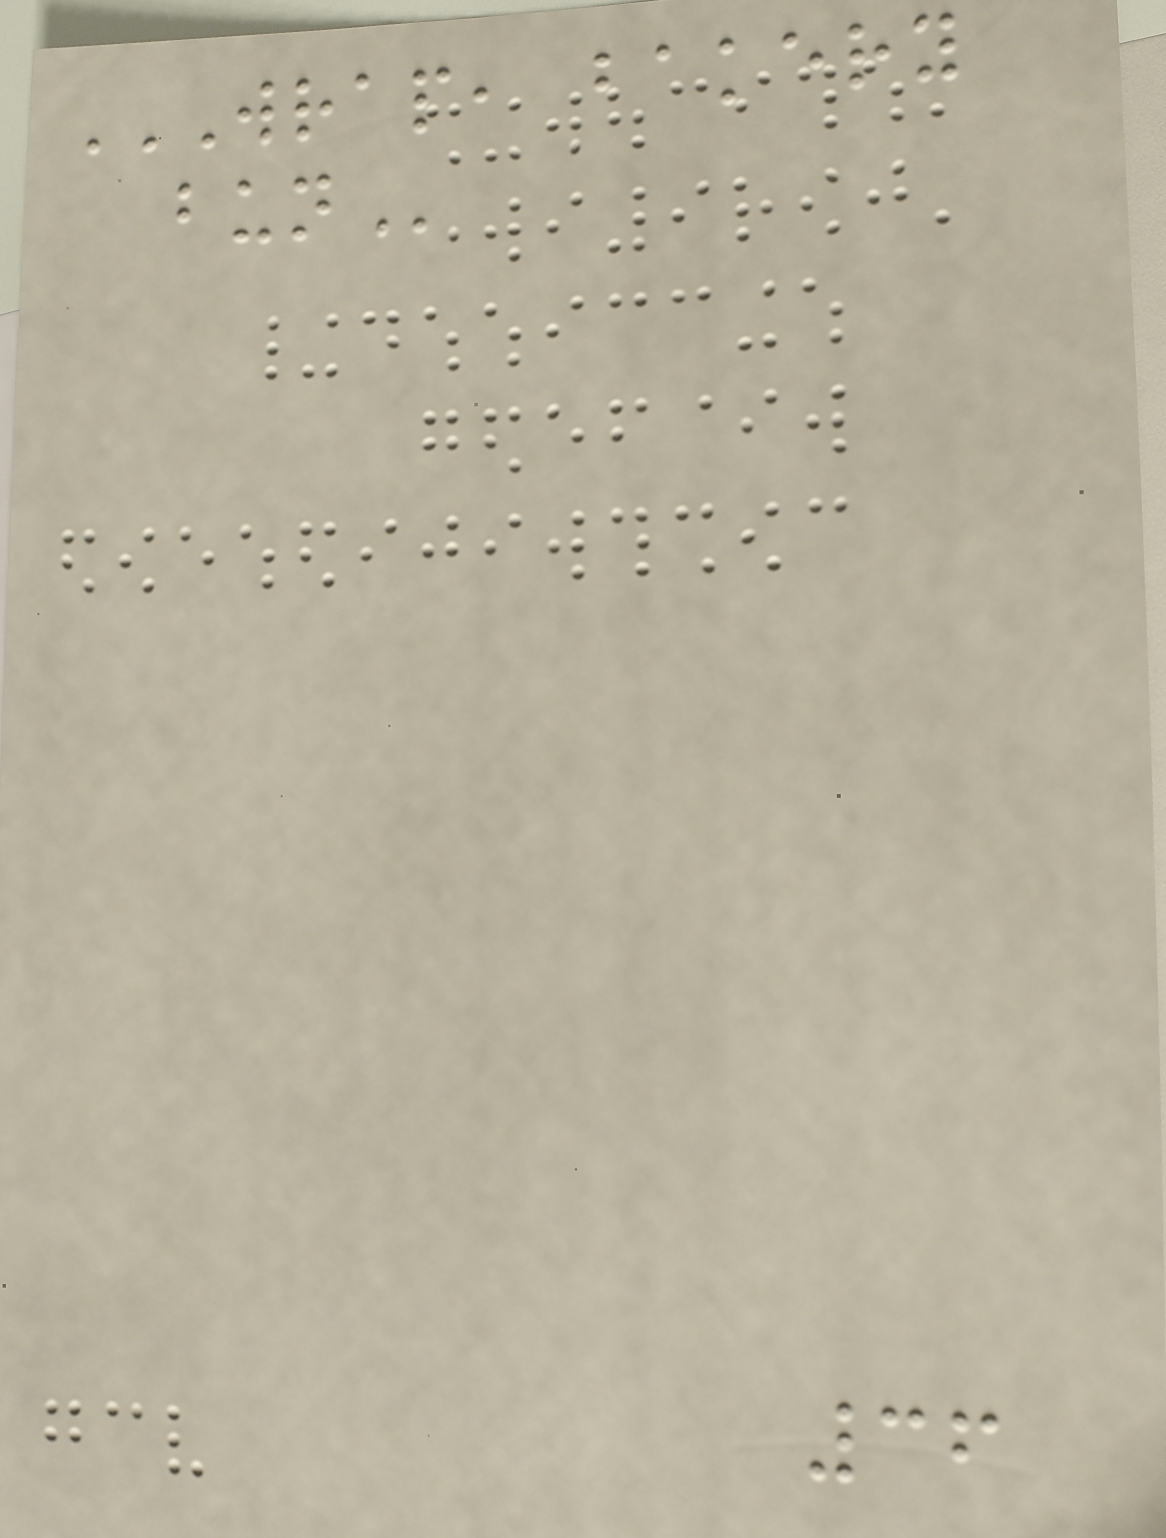WRAP, BAKERY
BUN
36
